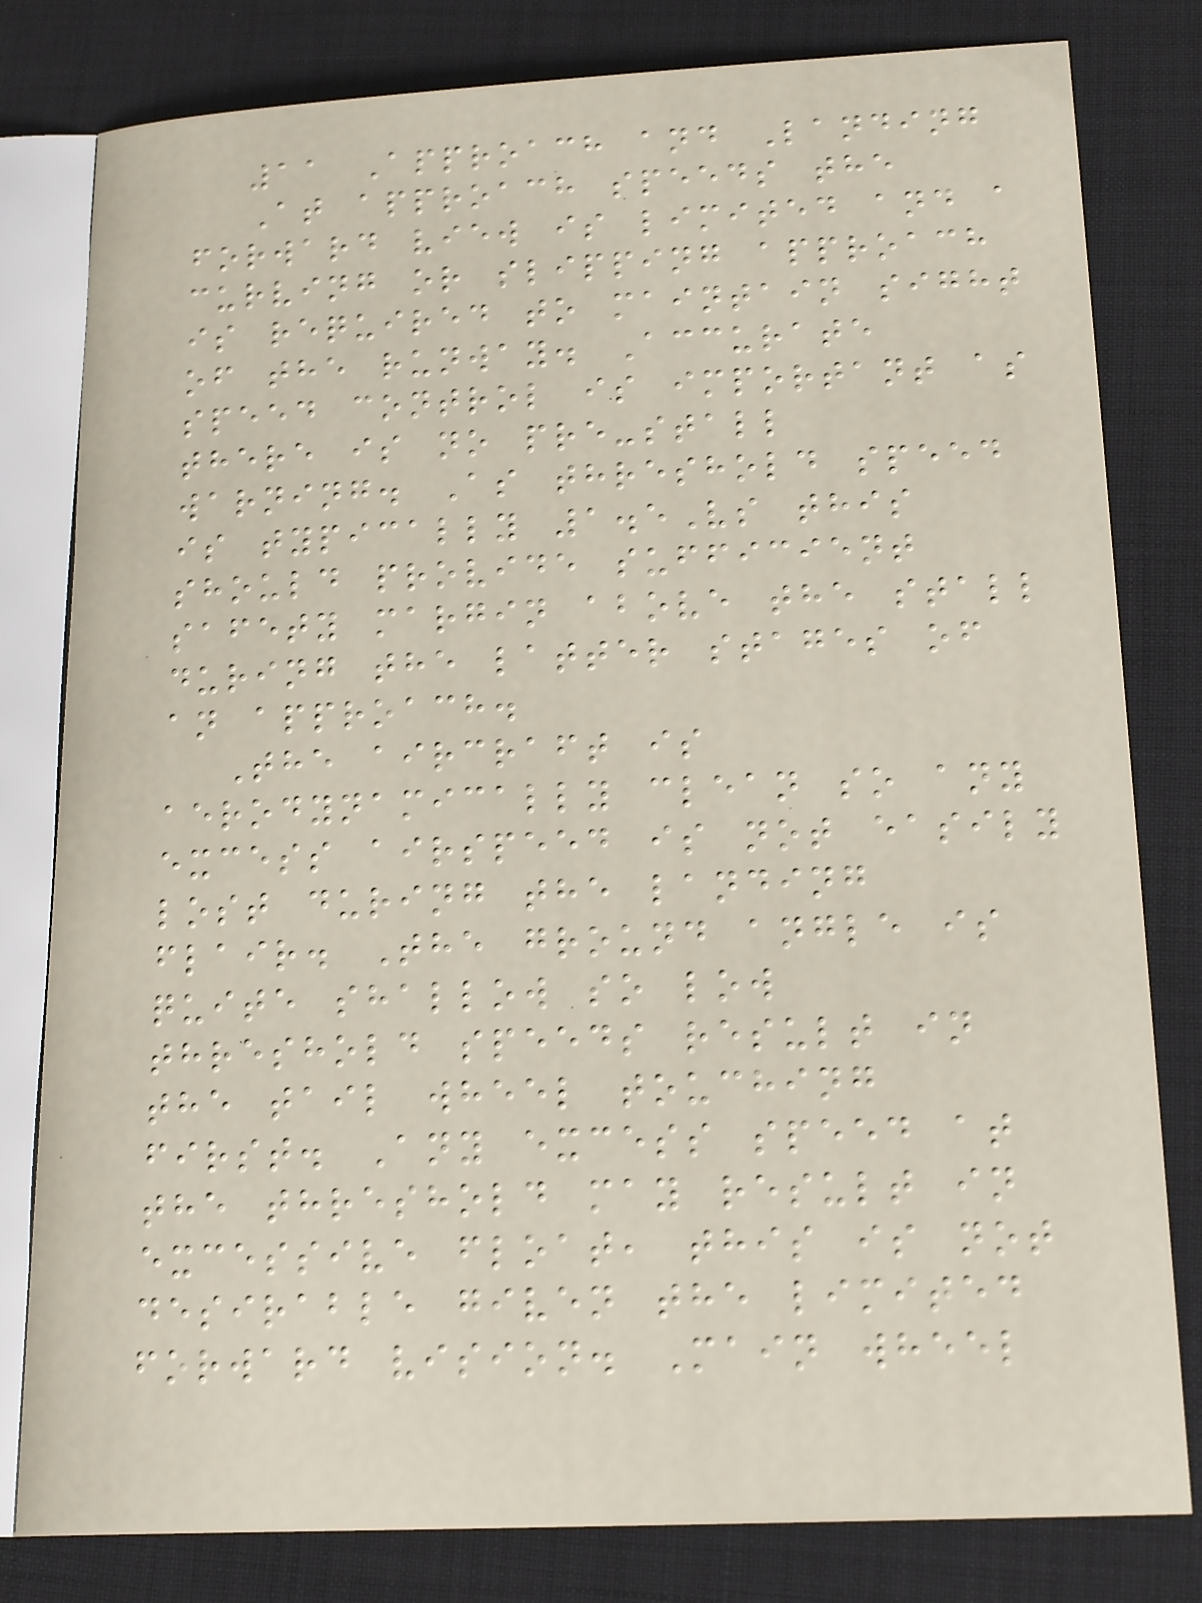11 Approach and Landing
At approach speeds the
forward view is limited and a
curving or slipping approach
is required to maintain sight
of the runway. Accurate
speed control is important as
there is no pre-stall
warning. As threshold speed
is typically 1.5Vs this
should provide sufficient
safety margin above the stall
during the latter stages of
an approach.
The aircraft is
aerodynamically clean so any
excess airspeed is not easily
lost during the landing
flair. The ground angle is
quite shallow so low
threshold speeds result in
the tail wheel touching
first. Any excess speed at
the threshold may result in
excessive float, this is not
desirable given the limited
forward vision. Main wheel
